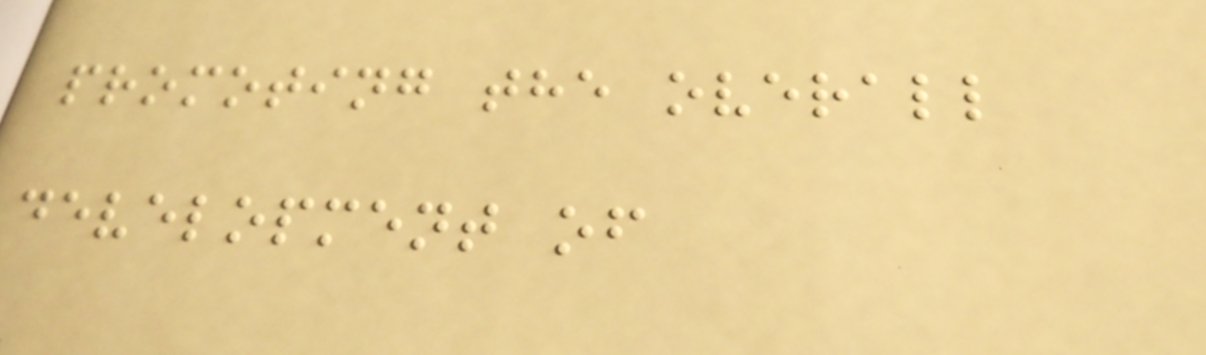promoting the overall
development of
